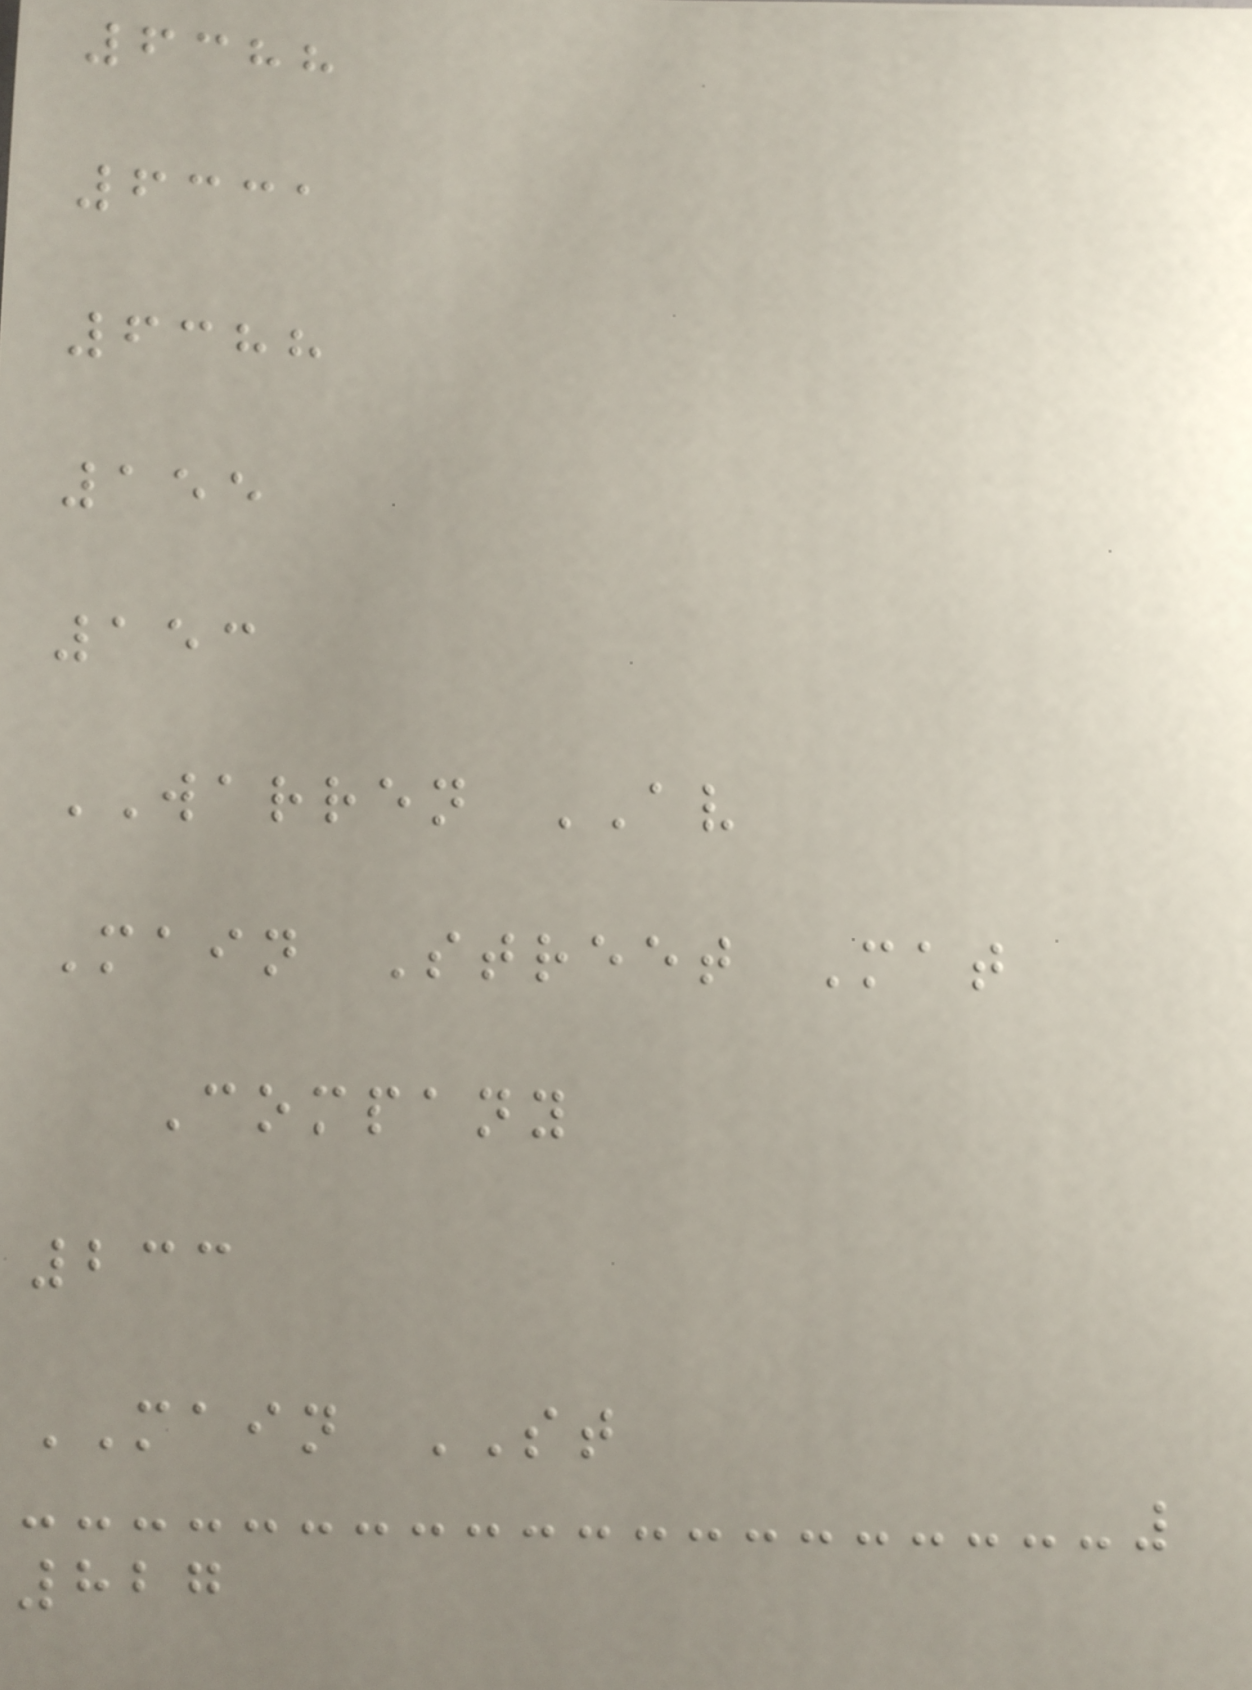6388
6331
6388
155
153
WARREN AV
Main Street Mat
Company
233
MAIN ST
827
